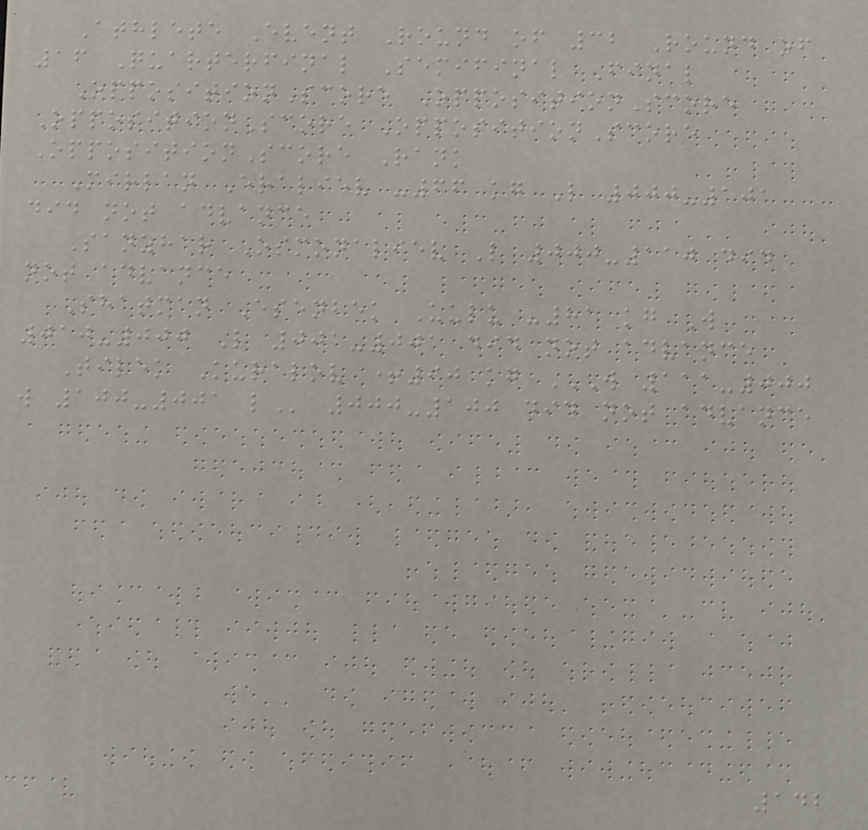Athlete Event Round of 32 Round of
16 Quarterfinal Semifinal Final
OppositionScore OppositionScore
OppositionScore OppositionScore
OppositionScore Rank
Mirlan Eraliev -66 kg L 000-101
did not advance
Sanzhar Osmonaliev L 000-110 did
not advance
Shatman Esenbek Uulu -81 kg W
010-000 L 001-001 did not advance
Tilek Kuralov +90 kg W 111-000
W 100-001 L 000-100 did not advance
142
